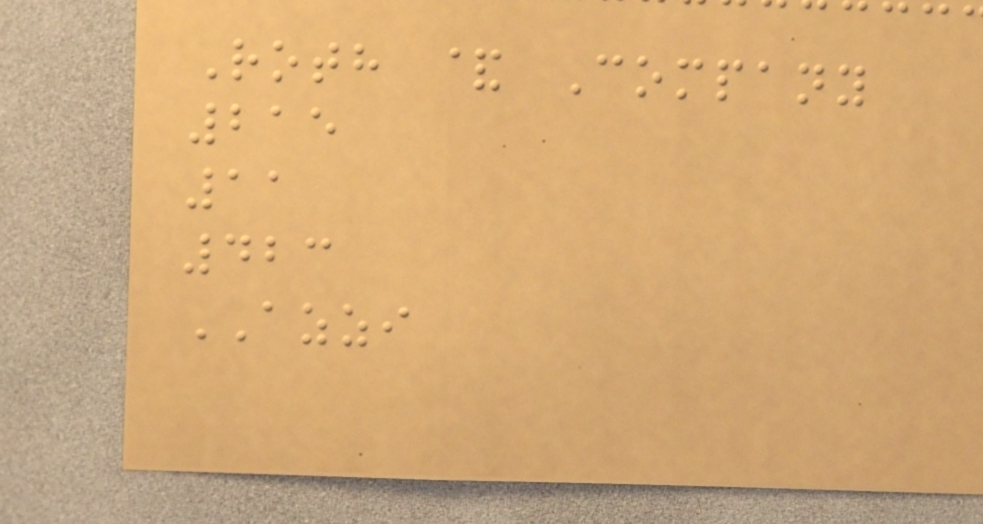Roth & Company
215
11
423
AZZI
